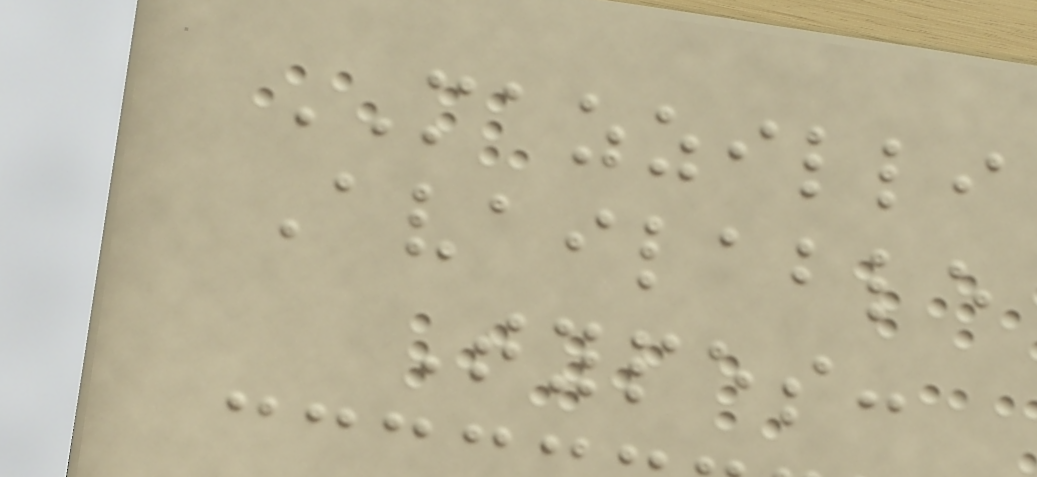MAZZILLI
Available
Types:
